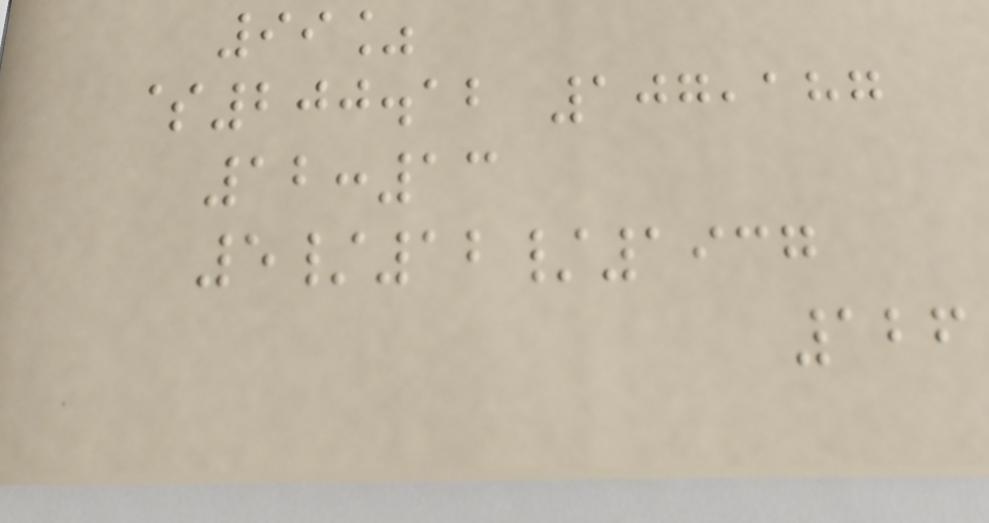99%
$200.12 107,187
12:13
5/12/1937
126
